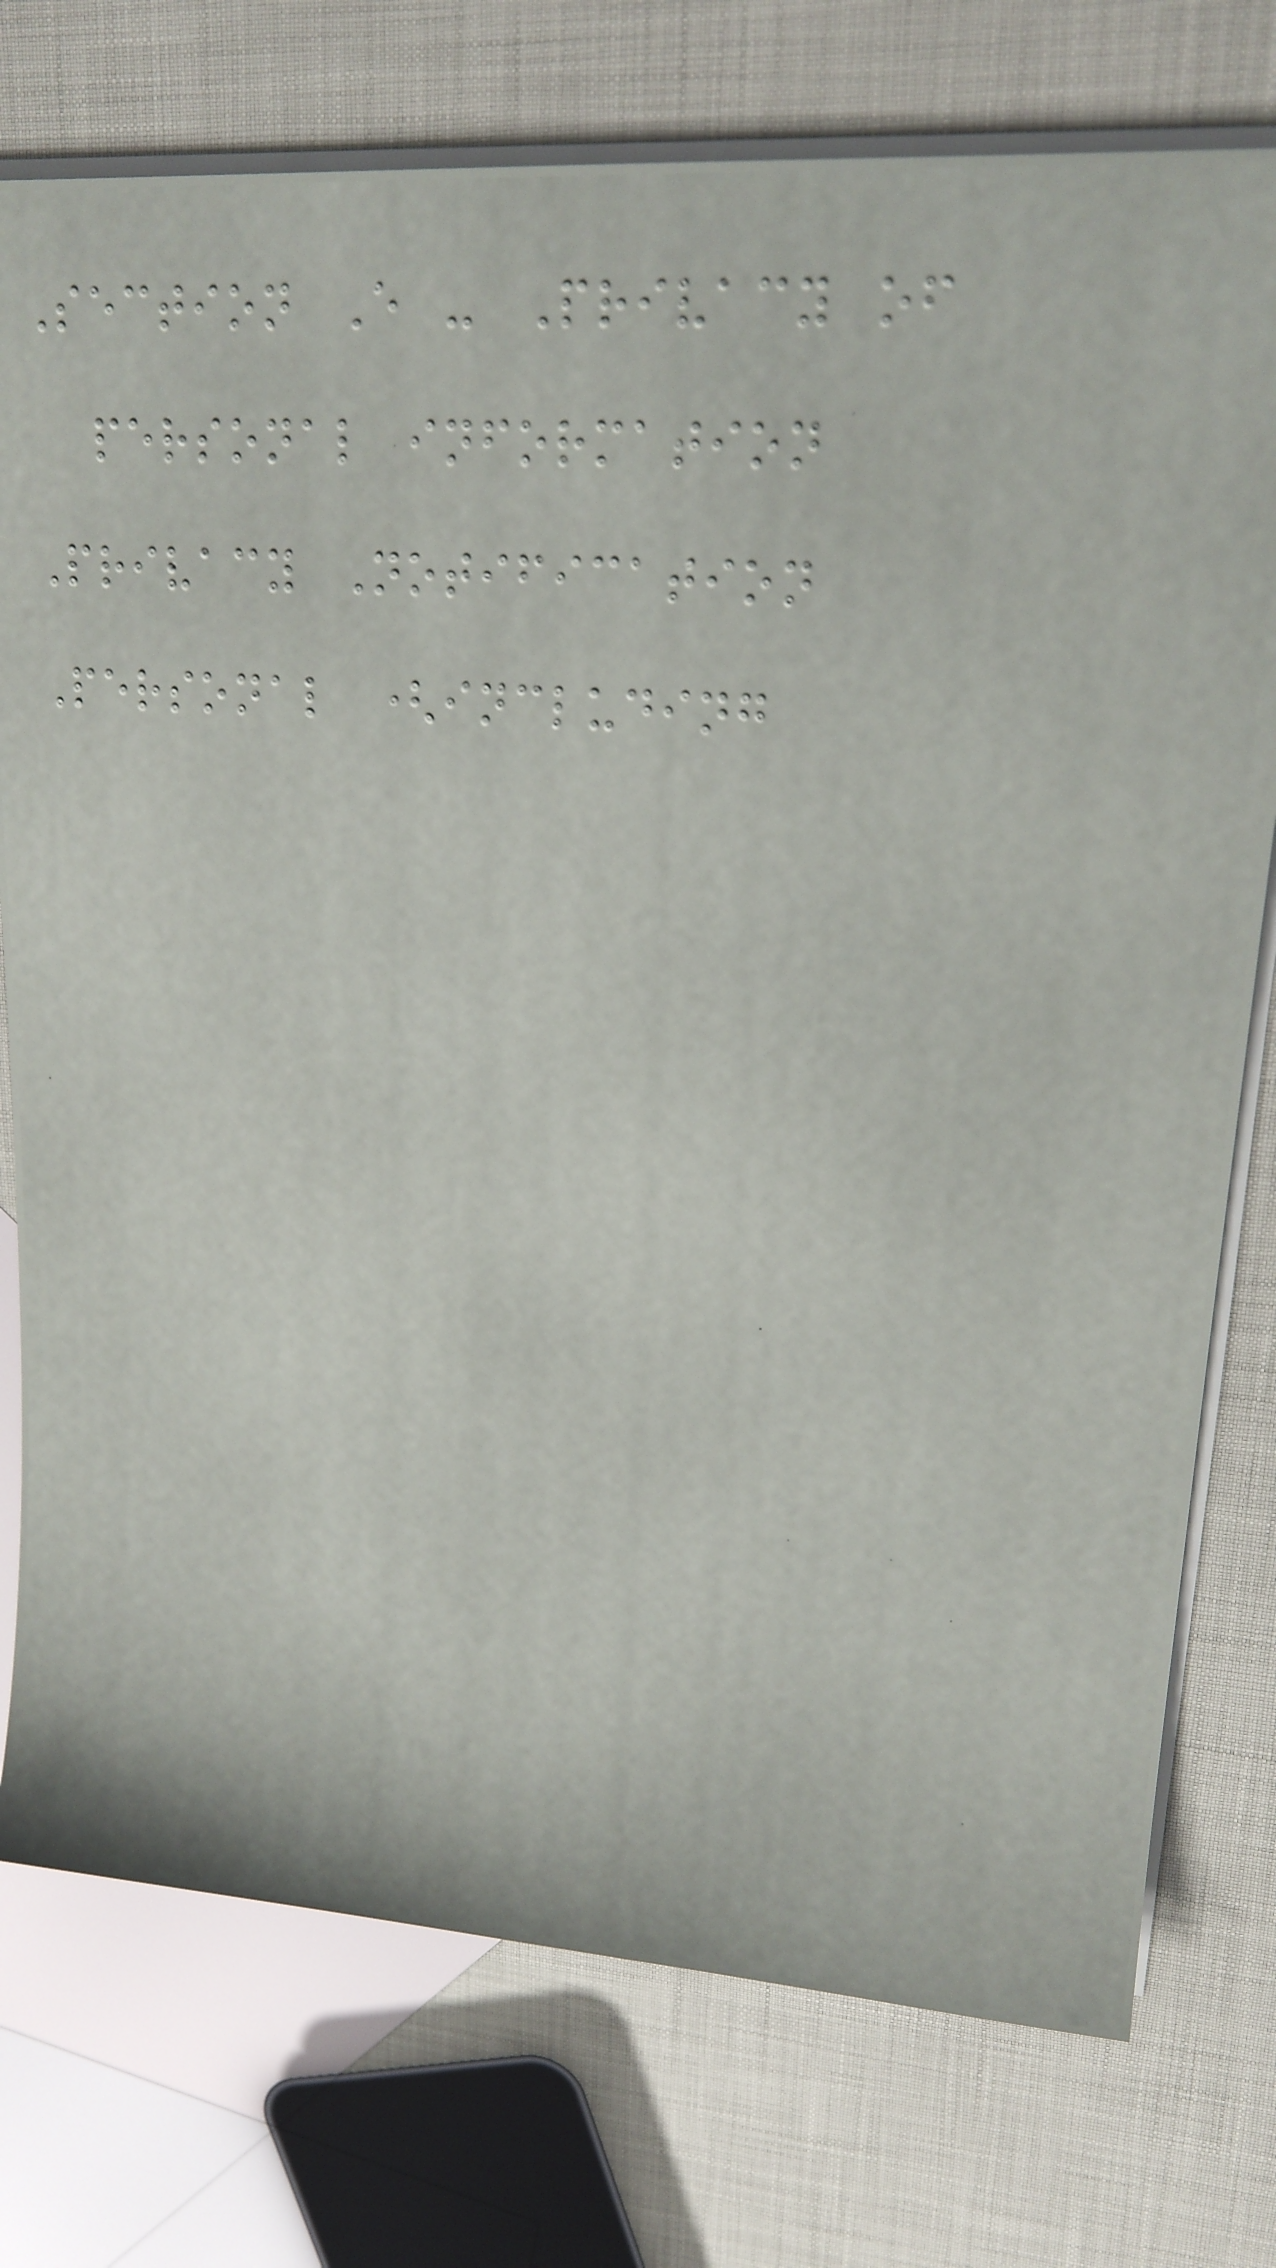Section E - Privacy of
personal information
Privacy Notification
Personal (including
